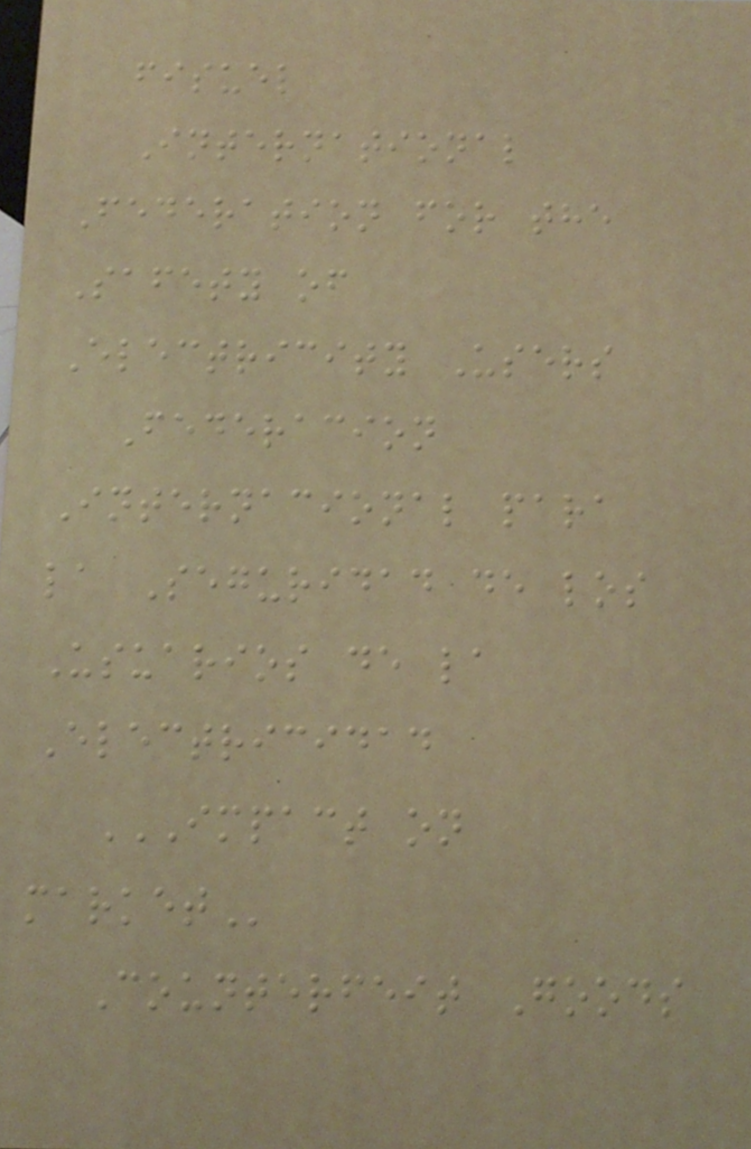fisuel
International
Federation for the
Safety of
Electricity Users
Federacion
Internacional para
la Seguridad de los
Usuarios de la
Electricidad
IMPACT ON
MARKET
Counterfeit Goods
